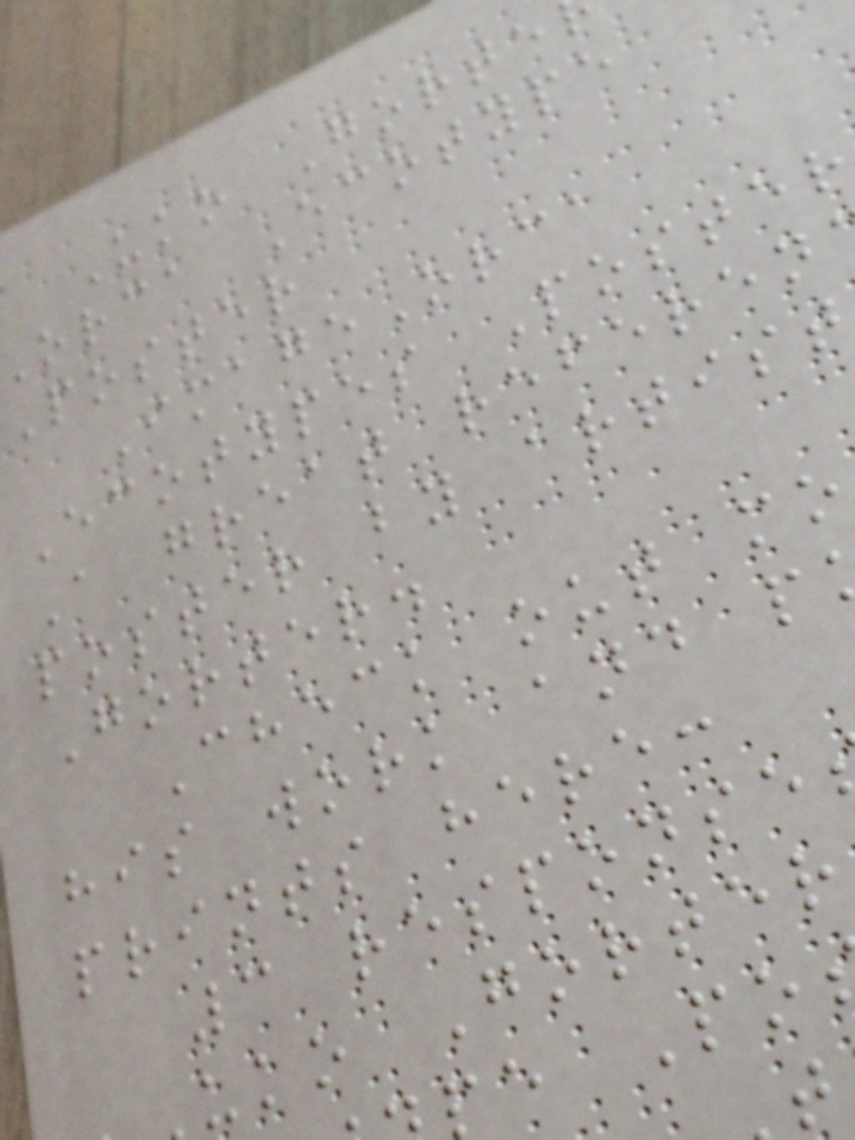Uko Gorte
orca Ecotype
Poster
ImageOrca
Ecotypes Poster
A great referen
poster by artist
Gorter.
Check out mo
his work and p
prints here:
3 response
uko Gorter
e Po
